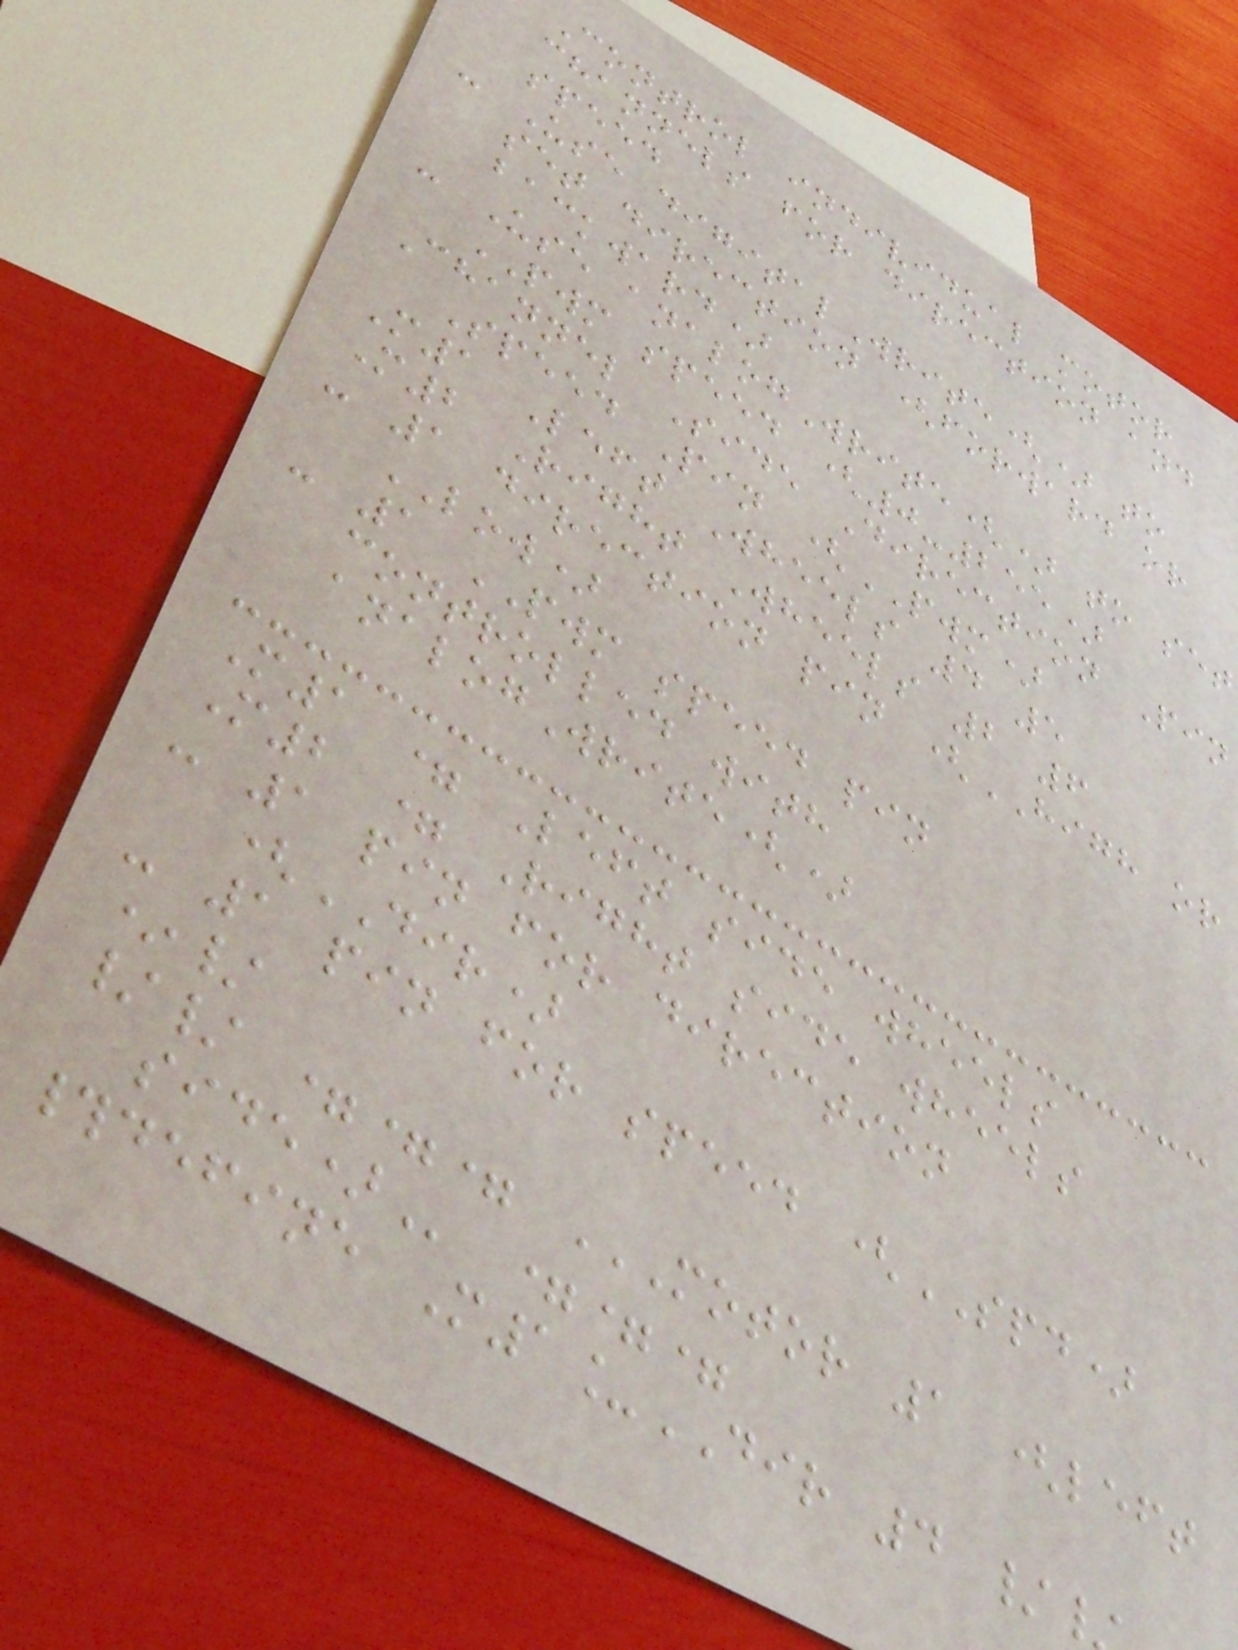Control individual motor
channels for direction and
speed
- Use digitalWrite() to
set direction (forward or
backward)
- Use analogWrite() to set
PWM speed (0-255)
Channel Side Direction Pin
Speed Pin (PWM)
M1 Left Wheels 4 5
M2 Right Wheels 2 6
- 1 direction pin (HIGH or
LOW)
- 1 PWM speed pin
controlled with
analogWrite()
M1 = Left side wheels
M2 = Right side wheels
- 1 pin for direction
(DIR)
- 1 pin for speed (SPD)
*/
// === MOTOR 1 (LEFT
===
#define M1_DIR 4 /
